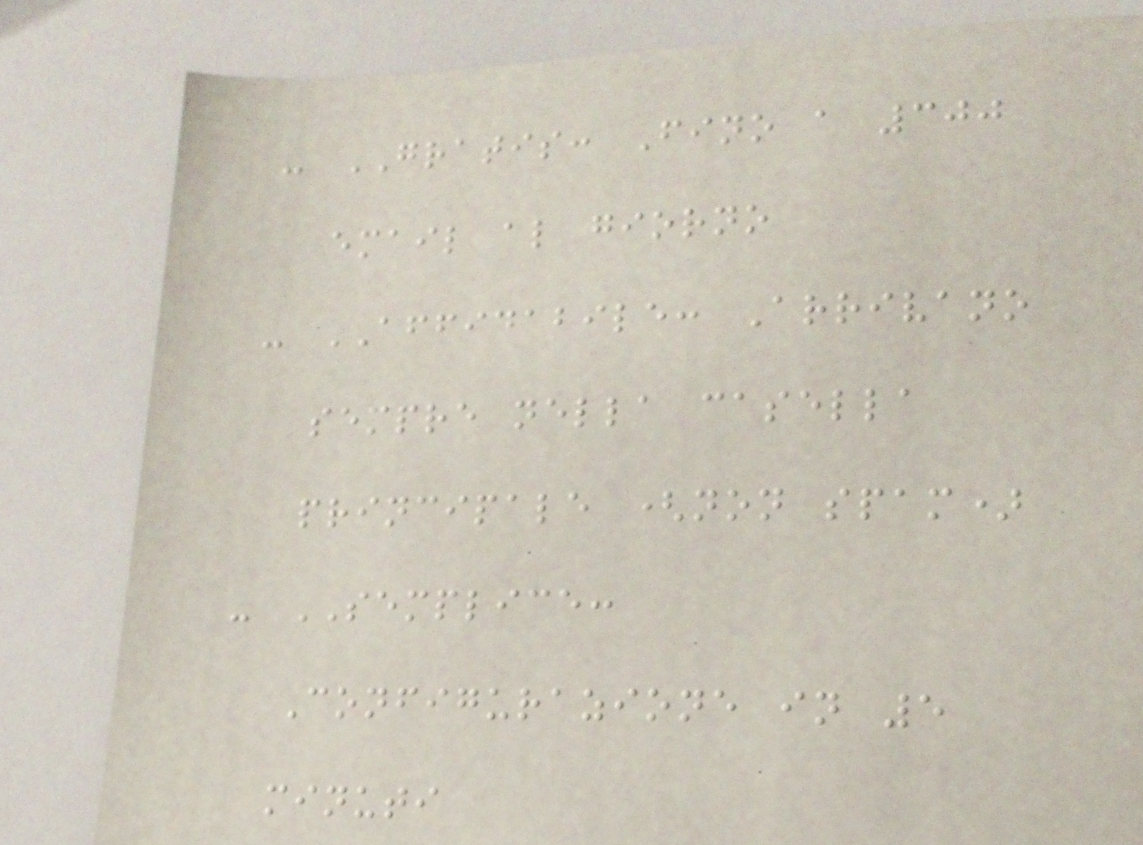- GRATIS: Fino a 300
email al giorno
- AFFIDABILE: Arrivano
sempre nella casella
principale (non spam)
- SEMPLICE:
Configurazione in 5
minuti
